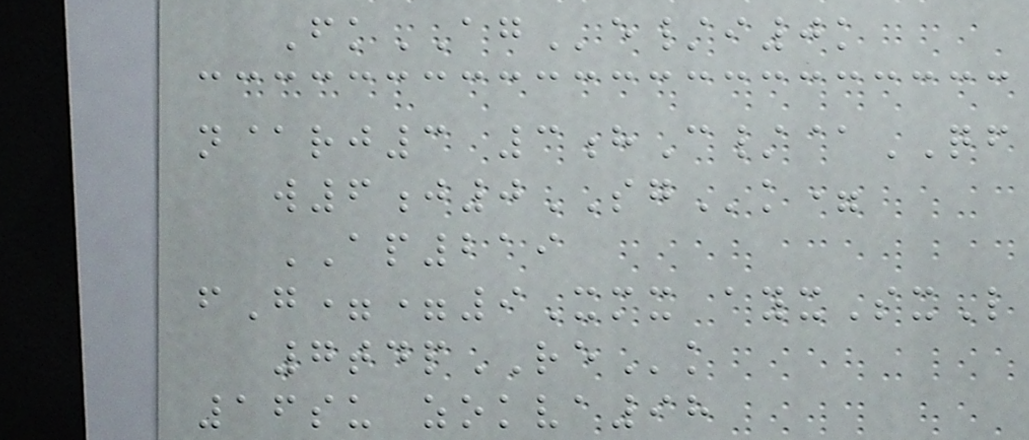FkAGe/i0k
n@rj3 3hC/@QF
w6j0SGk=
AP219
fG==9Xmx ayxSxL
7tdpREk
16su zokva98
